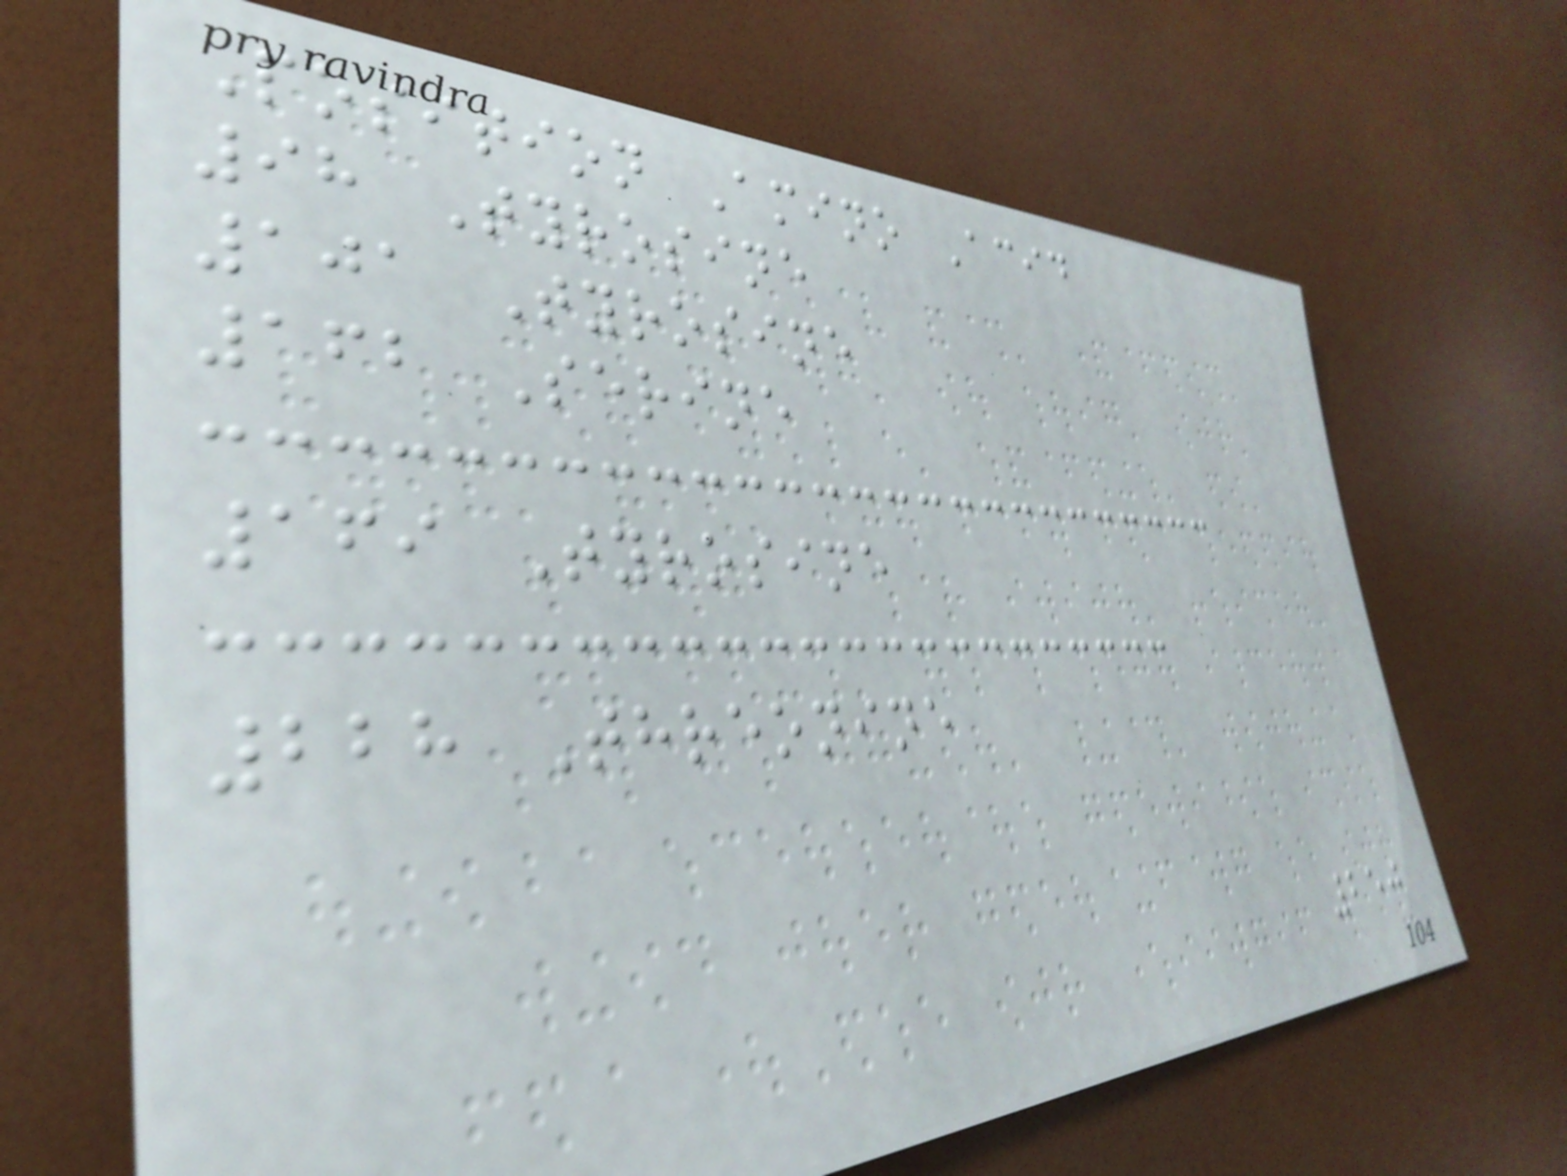Position Amino Acid
98 Tyrosine
101 Tyrosine
162 Serine
169 Tyrosine
228 Threonine
250
